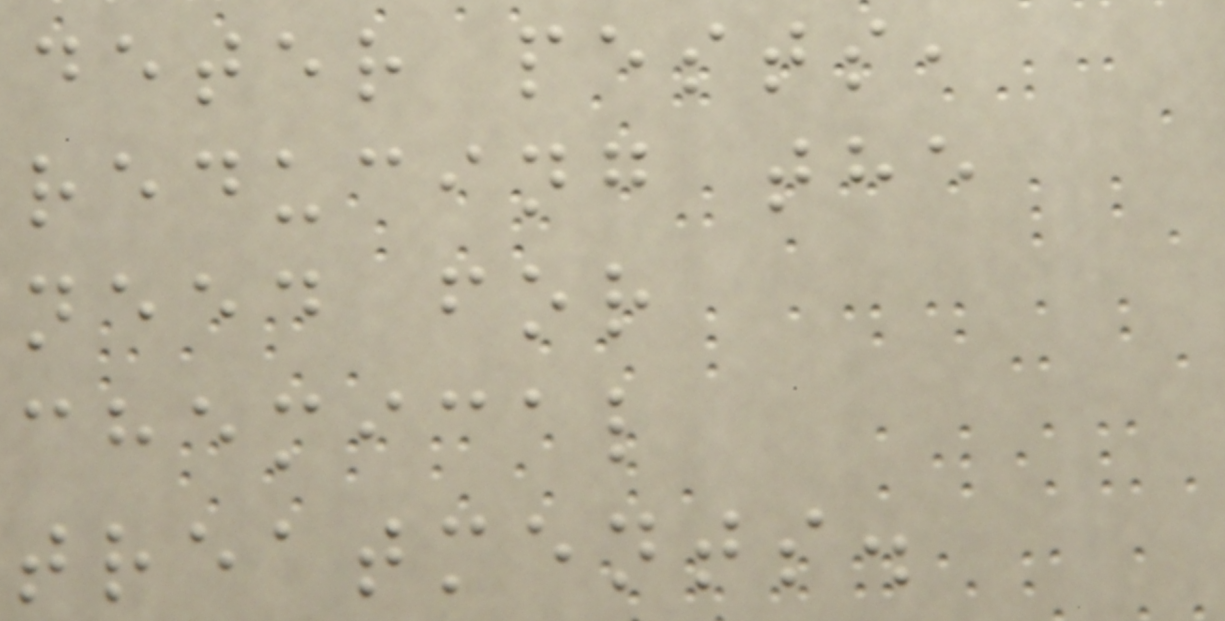deter pests,
reducing the
need for
chemical
treatments.
